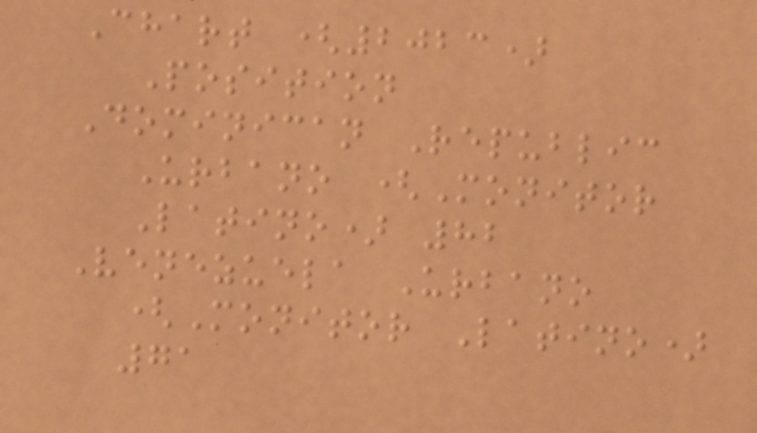Chart (2023)
Position
Dominican Republic
Urbano (Monitor
Latino) 82
Venezuela Urbano
(Monitor Latino)
71
